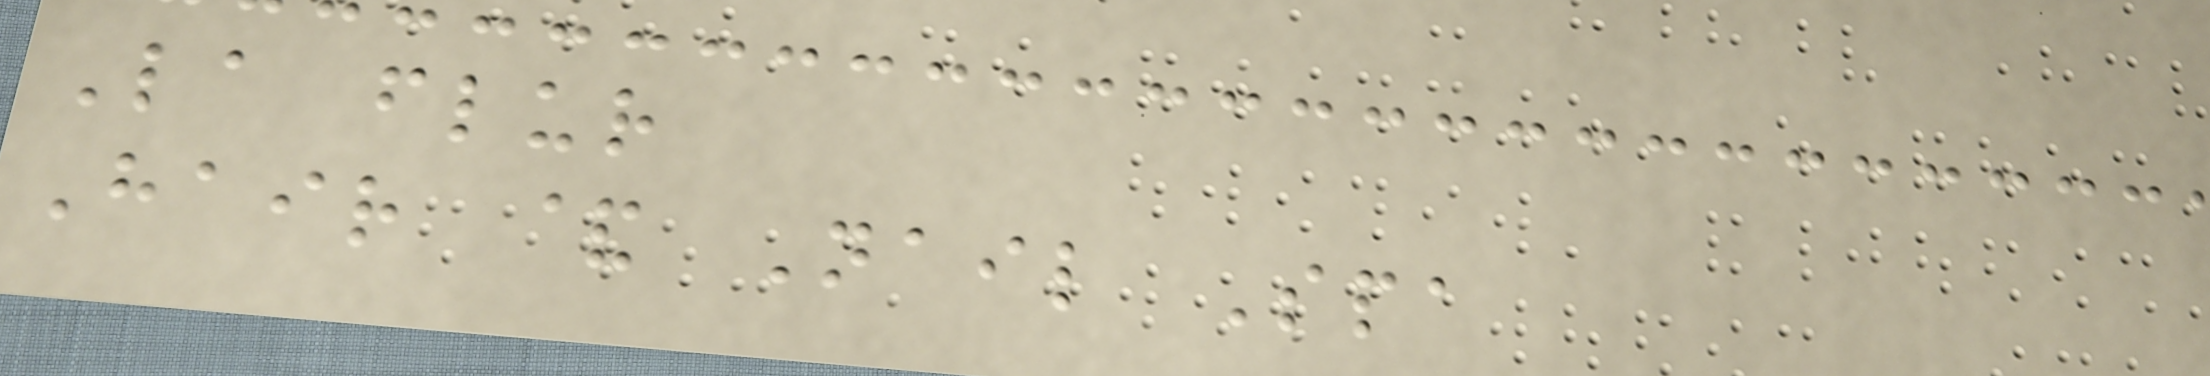La flur
Hair & Nail Spa
